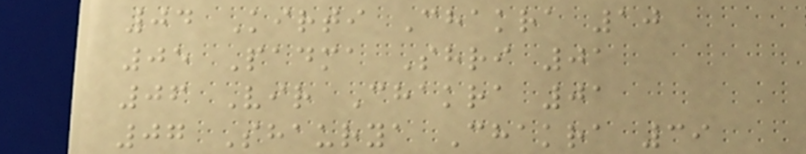04 Kirti Chakra 10
05 Padma Shri 01
06 Vir Chakra 01
07 Shaurya Chakra 39
